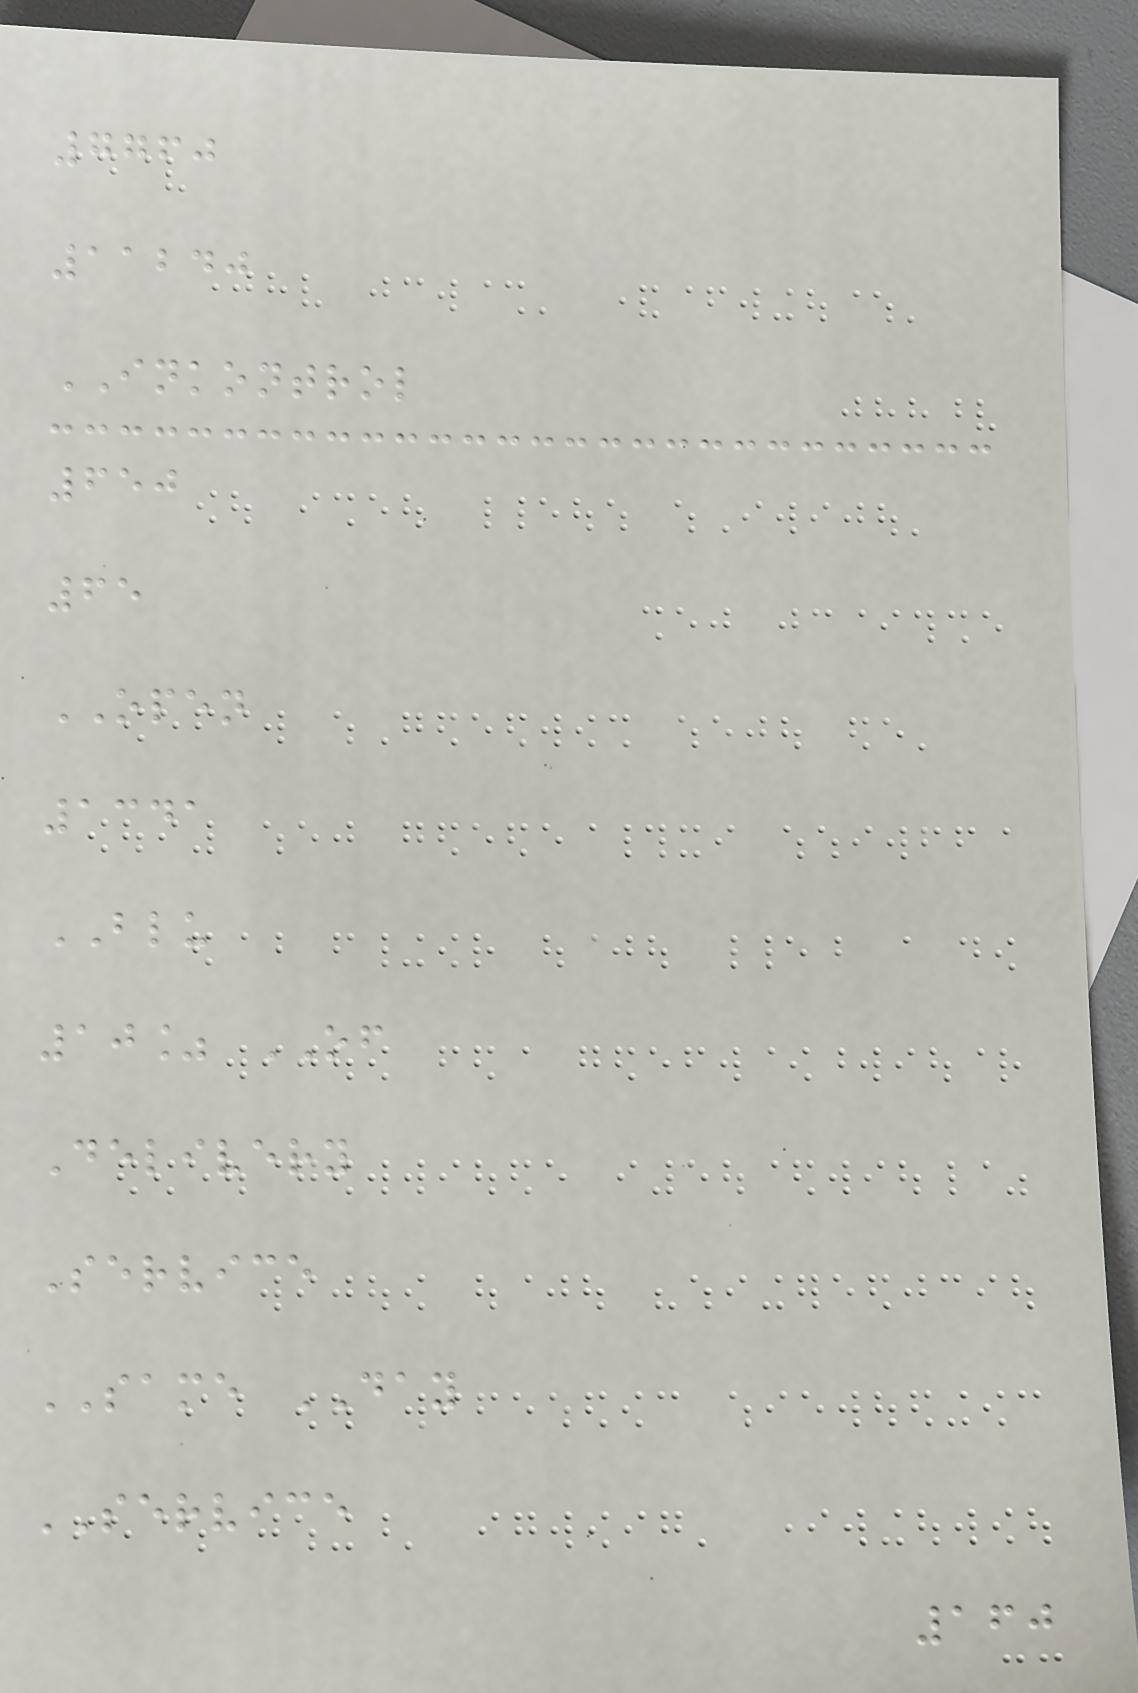7760
11240
INKONTROL
650
65
OPEN
1341
BLU
10% OF
Delivery
Service
SAME DAY
SERVICE
160
